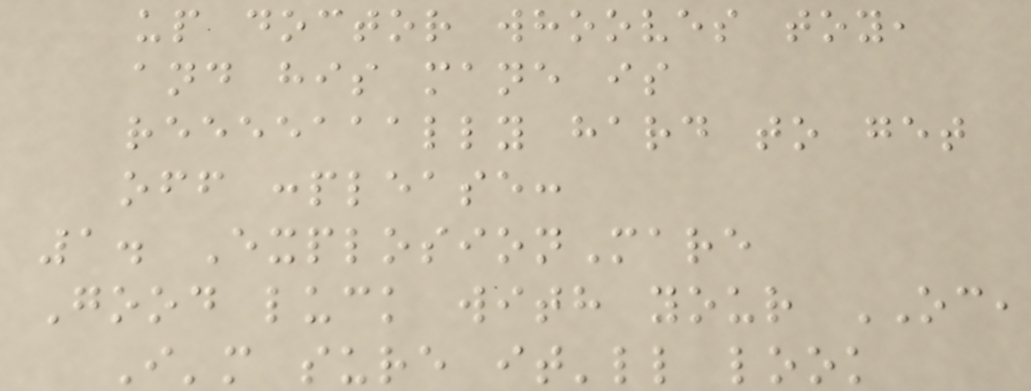up doctor whooves toy,
and his mane is
reeeeaaally hard to get
off :please:
1. ExplosionMare
Good luck with your OC,
I'm sure it'll look
